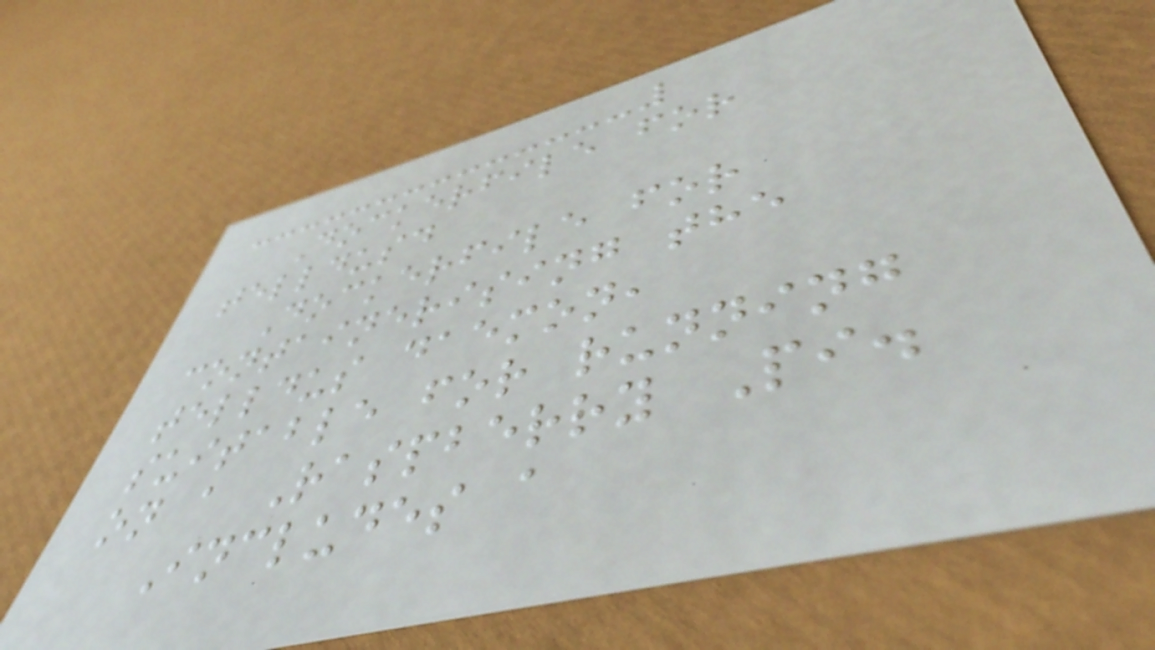Dockerfile for
telldusd
Dockerfile for
containerising the
telldus daemon,
suitable for running
on a Raspberry Pi.
Includes a
